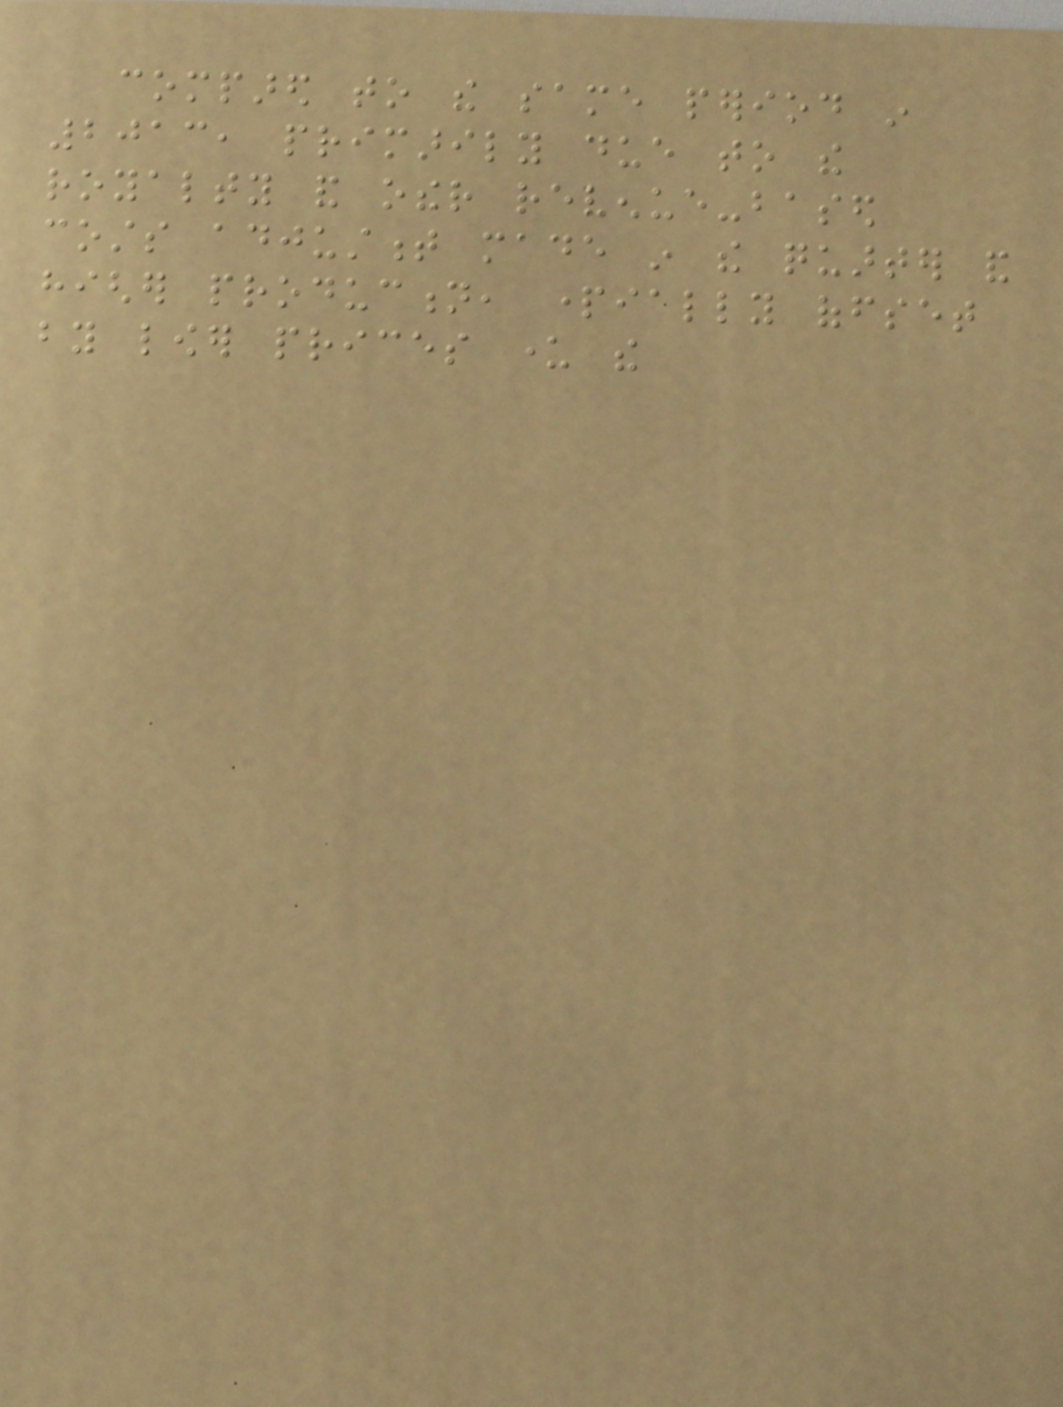compared to the same period in
2013, primarily due to the
royalty and other revenue-based
costs adjustment made in the quarter and
higher production, partially offset
by lower prices under the
